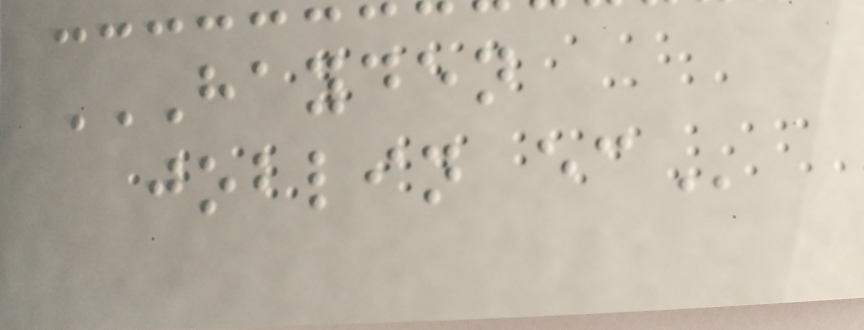HAYDEN
JOBLIN EC
